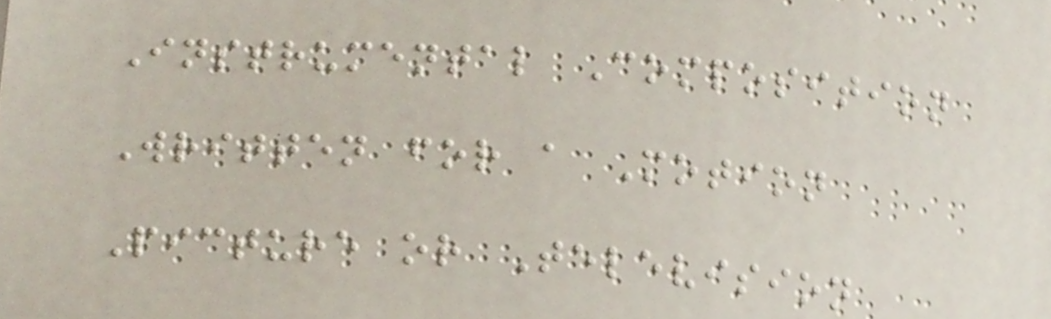Instrumental Composition
Written for a Motion
Picture or Television
